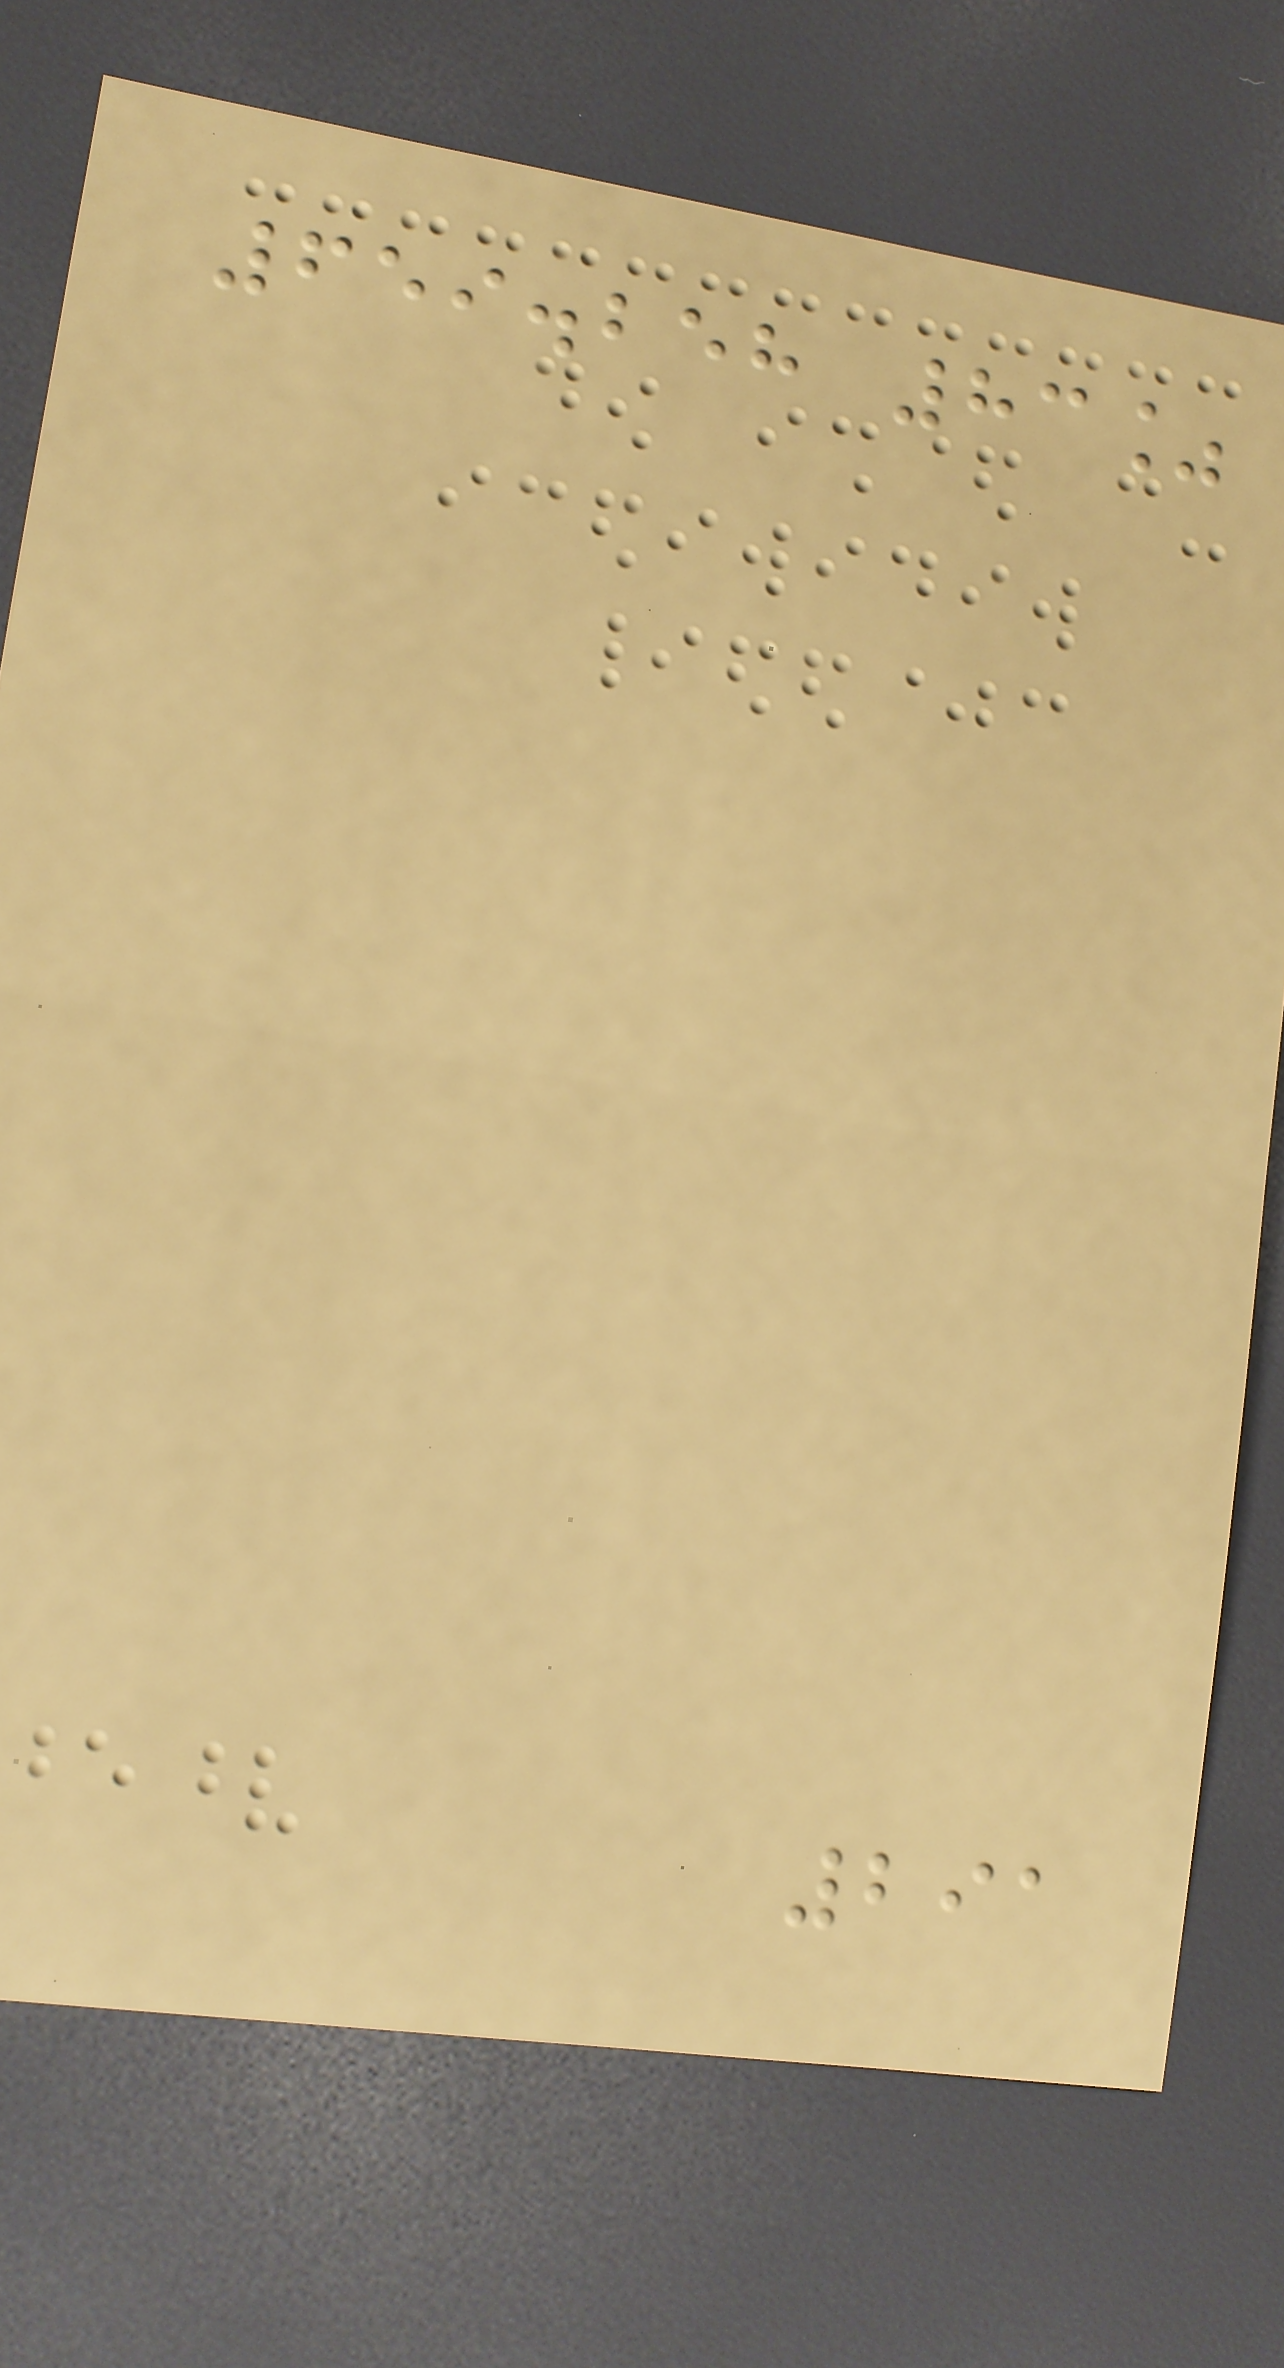659.258 83%
291
